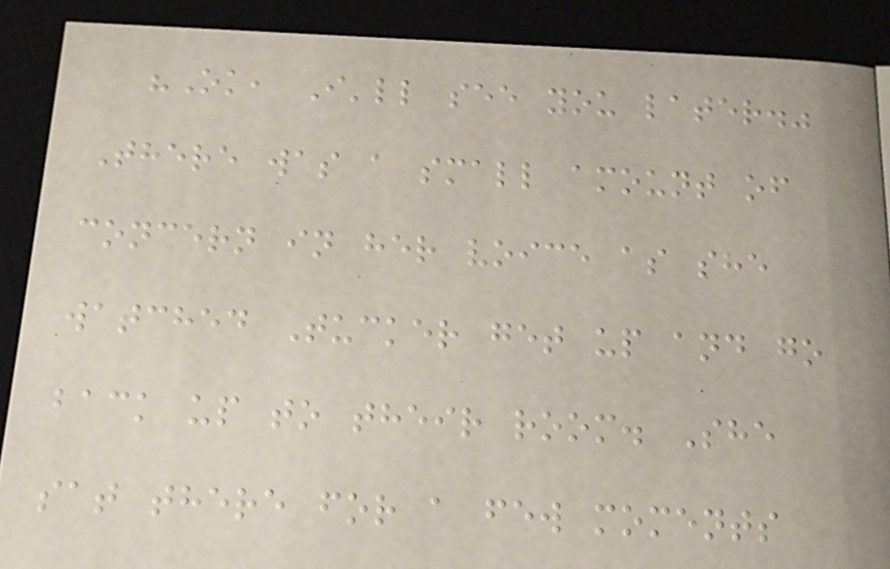"Ok, I'll see you later."
There was a small amount of
concern in her voice as she
watched Tucker get up and go
back up to their room. She
sat there for a few moments
